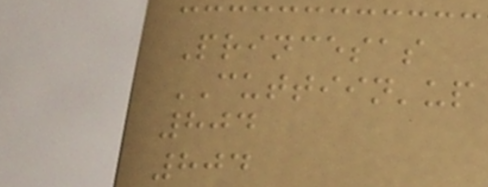Princesas
CUTTIIN'up
804
804
